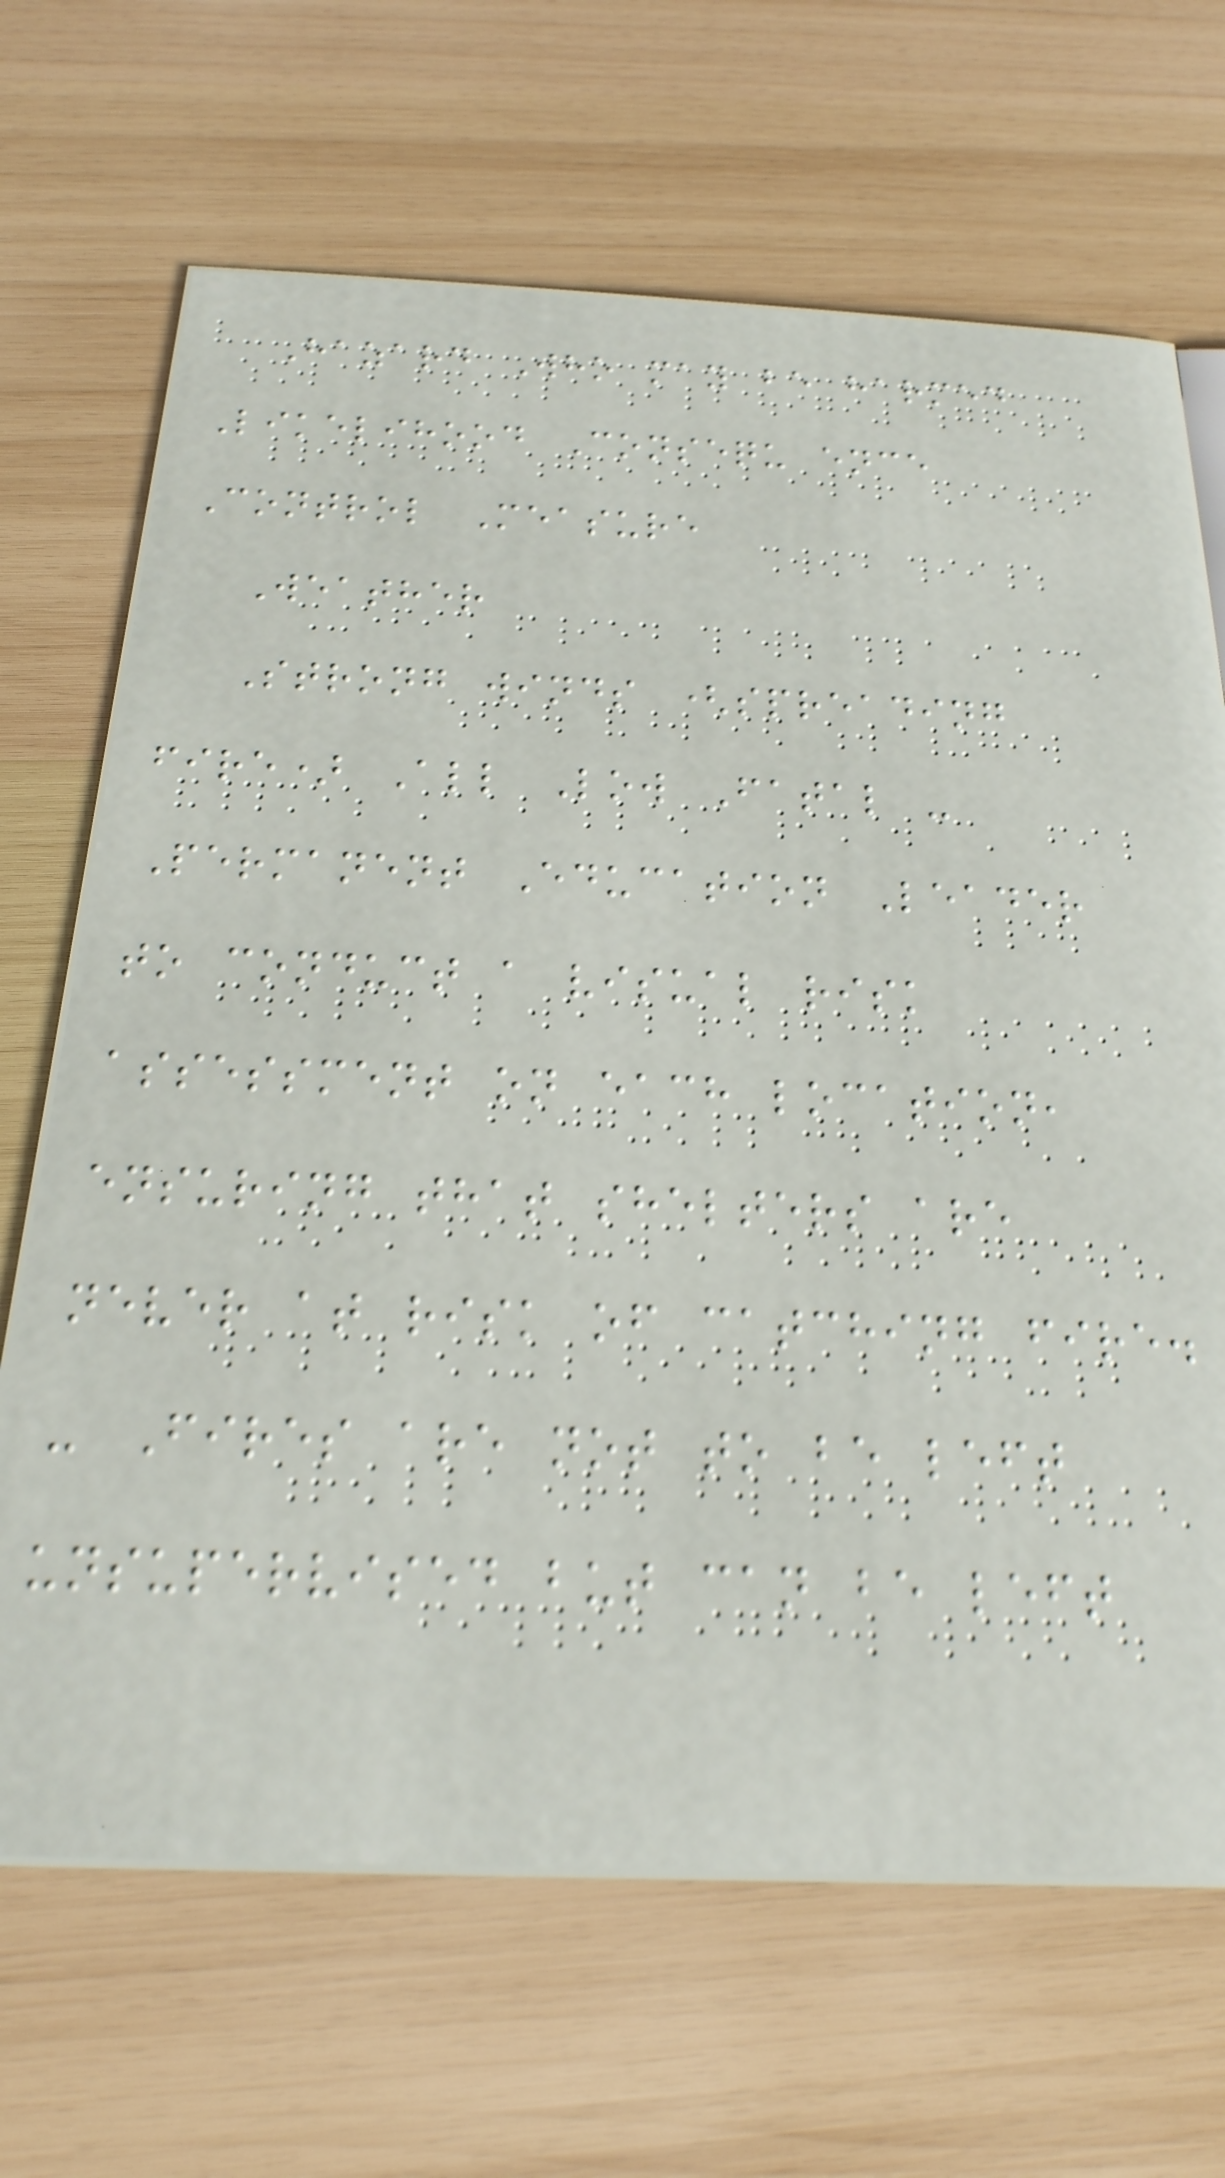Hazard Who may be harmed
Likelihood Consequ ence
Control Measure
Weather
Strong winds (spreading
fire) All Low Fatal -
Permanent Education Leader
to conduct a visual risk
assessment on each location,
ensuring that shelters are
never at risk of catching fire.
- Fires are not to be left
unsupervised but can be left
